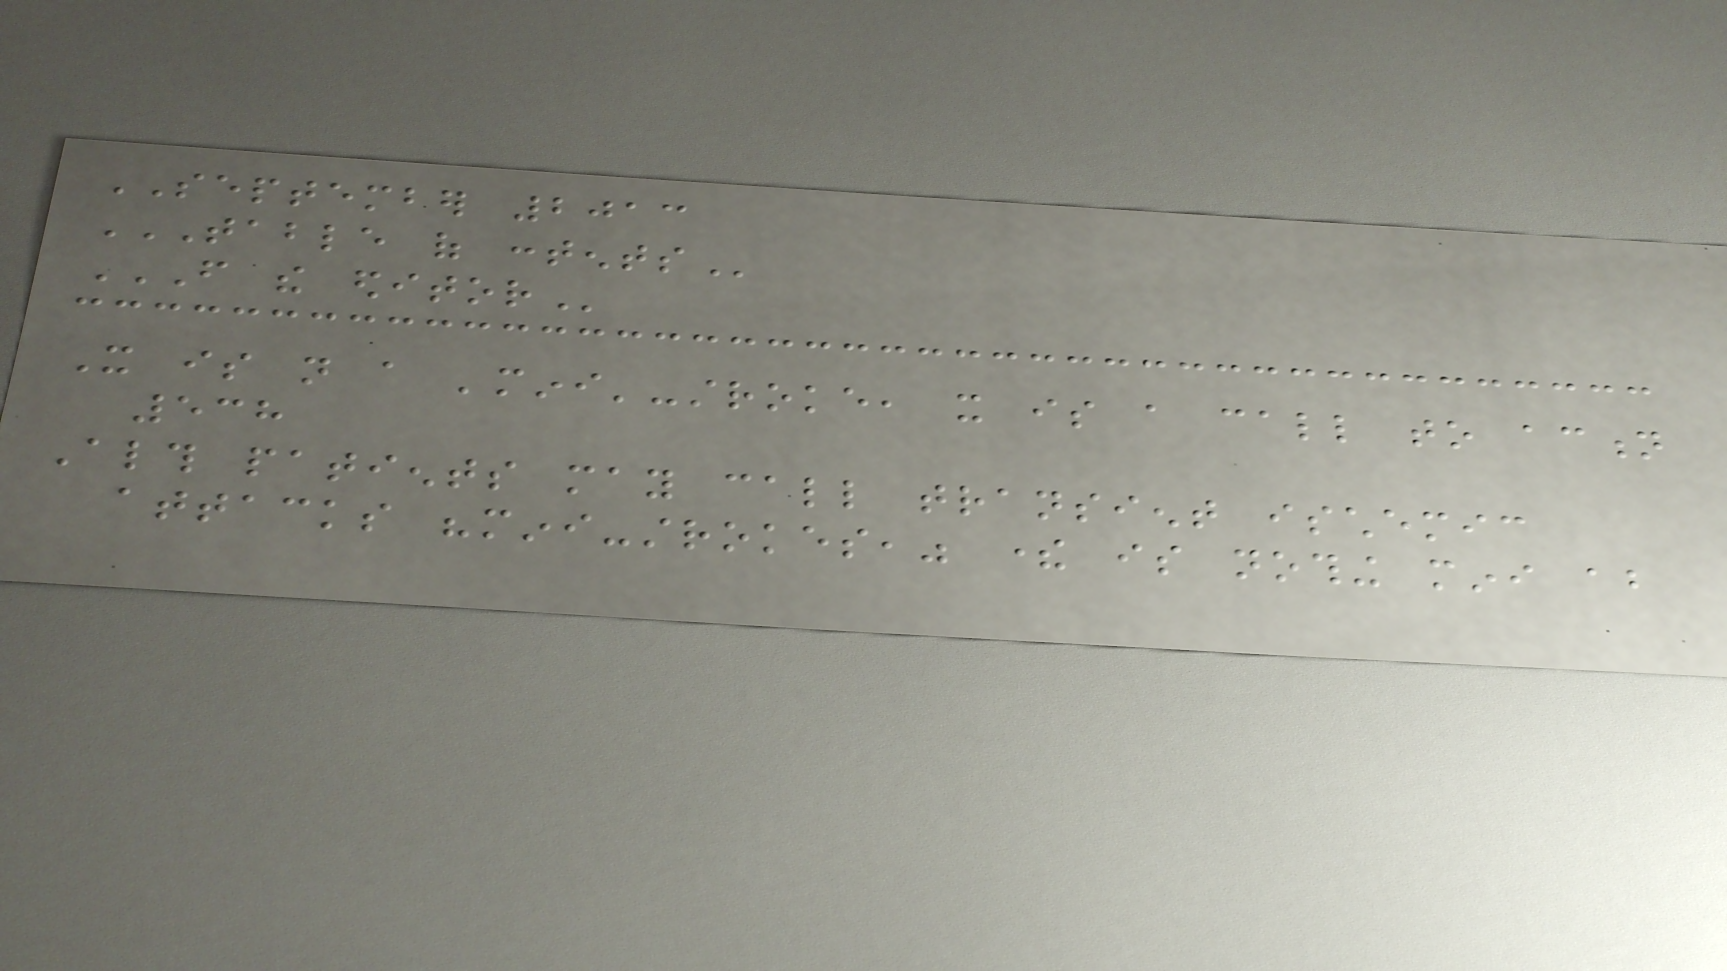SEPTEMBER 2013
TABLE OF CONTENTS
FROM THE EDITOR
It is not a 'mini'-stroke, it is a call to action
538
Although patients may call transient ischemic
attacks "mini-strokes," there is nothing mini about
